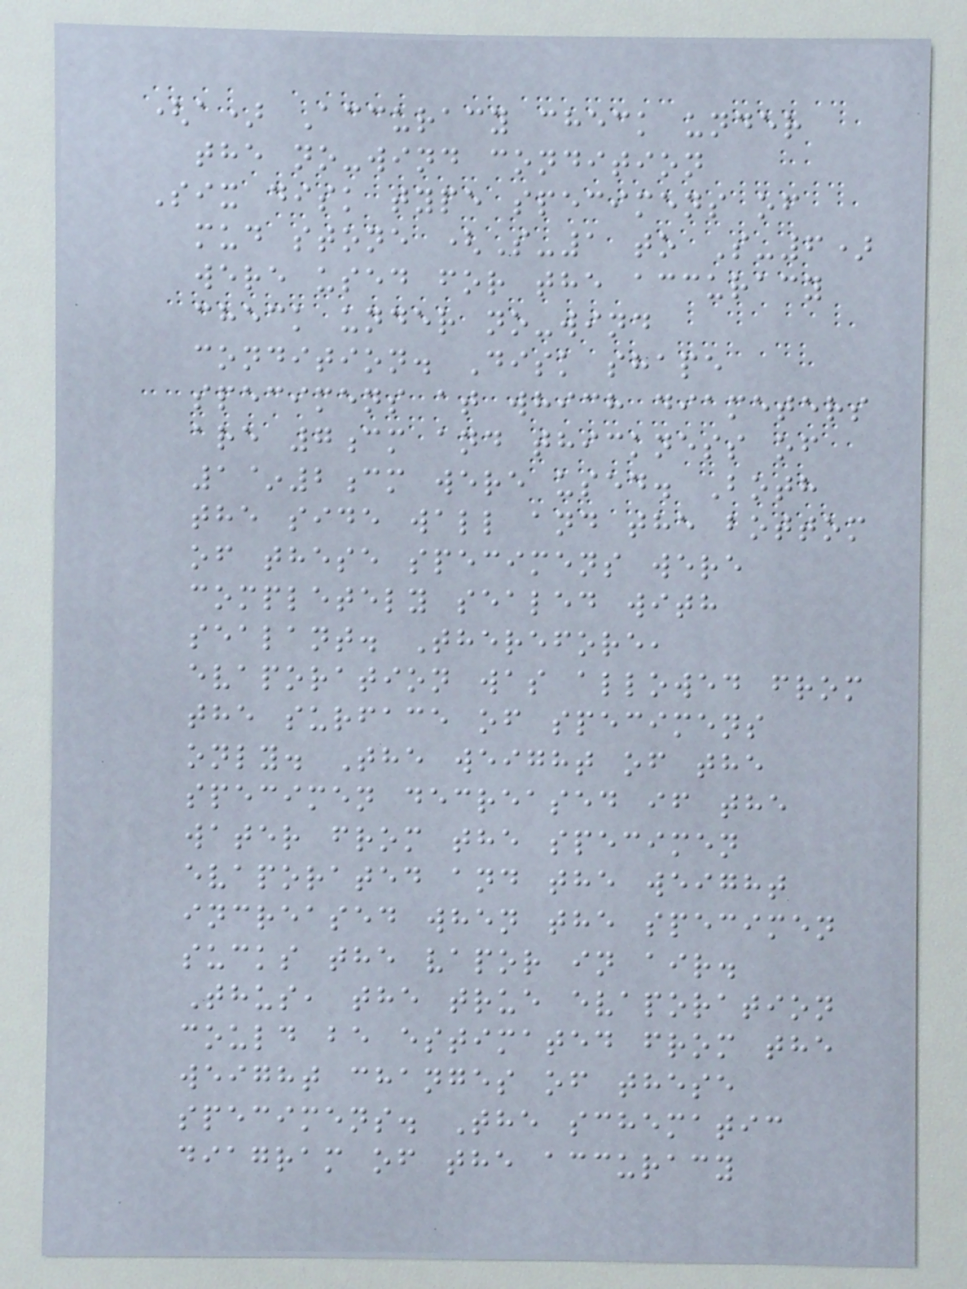(a) Accuracy check under
the no-wind condition
Six disk type specimens of
mud stone (S-1 to S-6)
were used for the accuracy
check under no-wind
condition. Disk shape
specimens at which diameters
are 7cm and thickness of
1~2cm were used. Both
the side wall and the bottom
of these specimens were
completely sealed with
sealant. Therefore,
evaporation was allowed from
the surface of specimens
only. The weight of the
specimen decreased if the
water from the specimen
evaporated and the weight
increased when the specimen
sucks the vapor in air.
Thus, the true evaporation
could be estimated from the
weight changes of these
specimens. The schematic
diagram of the accuracy
